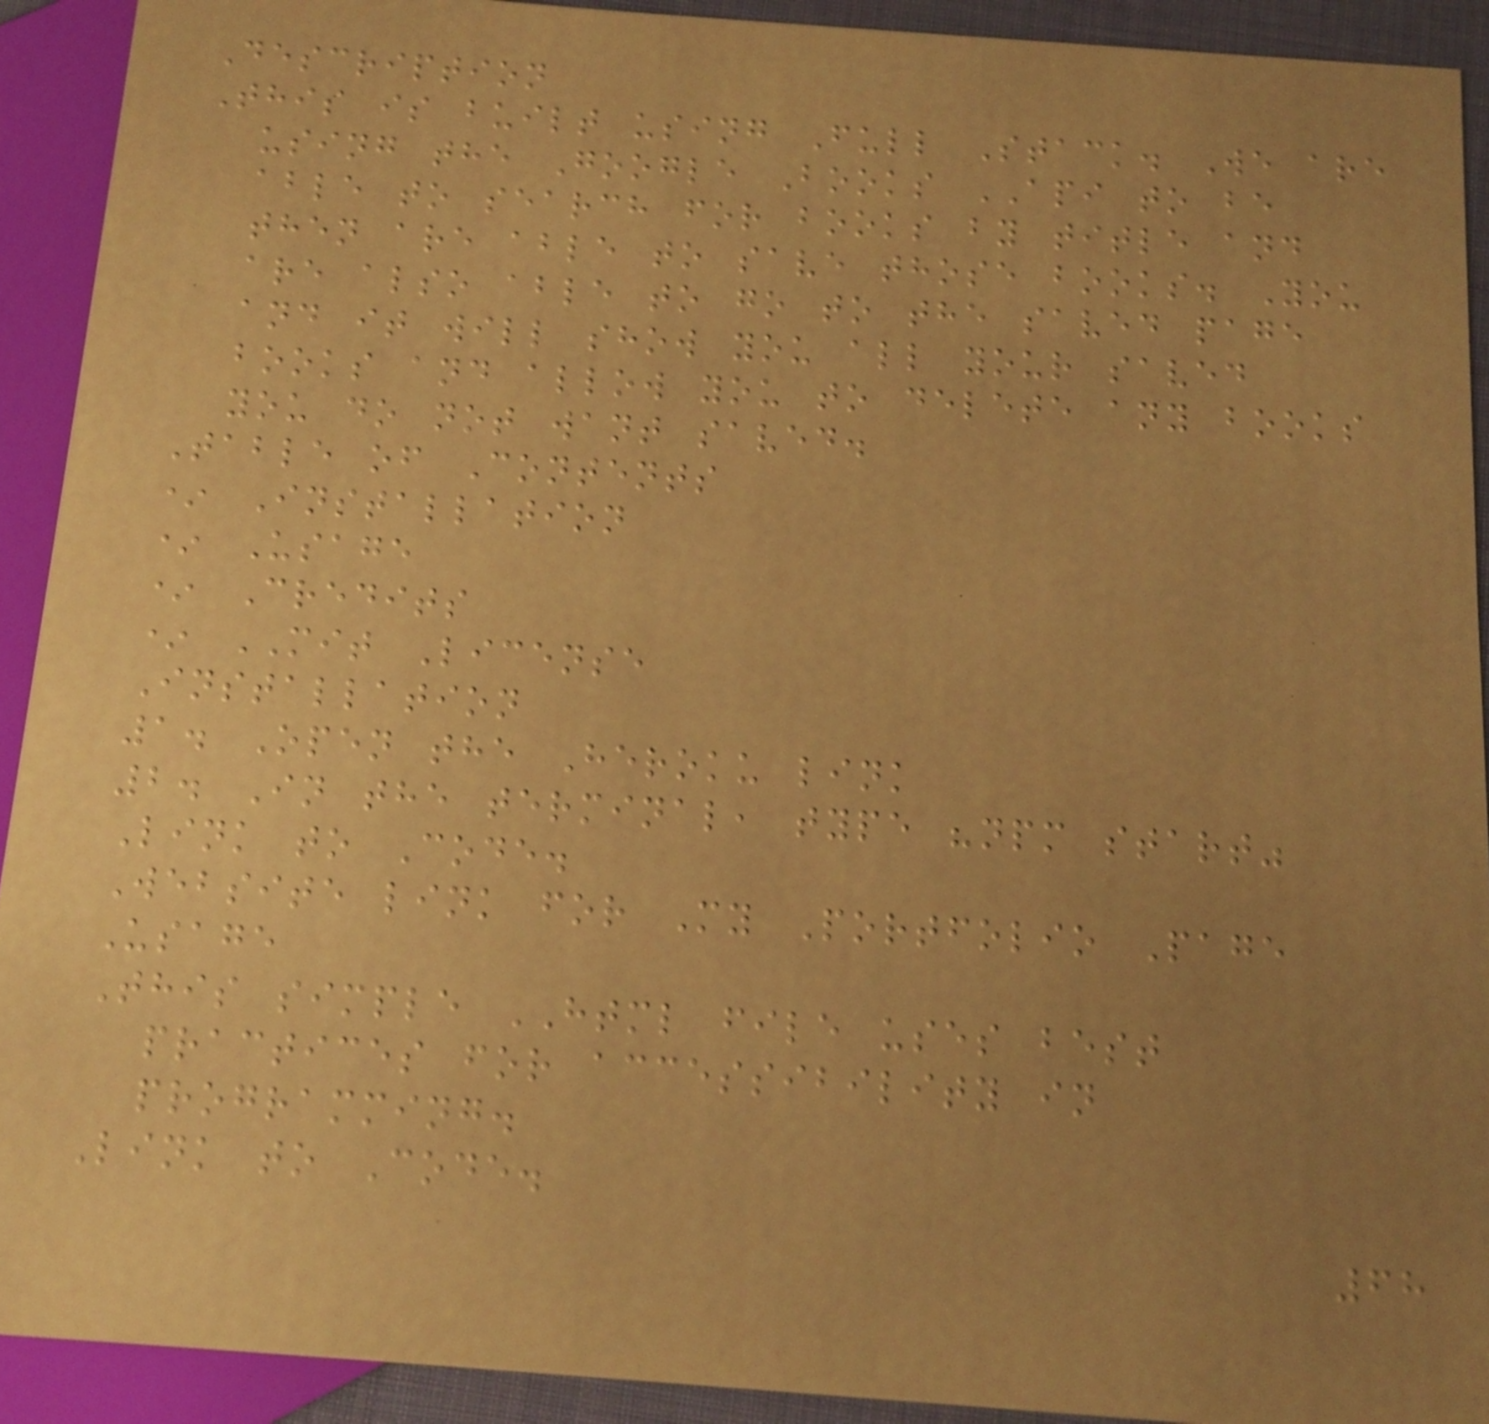Description
This is built using Full Stack. We are
using the Google Books API to be
able to search for books by title and
then are able to save those books. You
are also able to go to the saved page
and it will show you all your saved
books and allow you to delete any books
you do not want saved.
Table of Contents
* Installation
* Usage
* Credits
* MIT License
Installation
1. Open the Heroku link
2. In the terminal, type "npm start"
Link to Code.
Website link for My Portfolio Page
Usage
This simple HTML file uses best
practices for accessibility in
programming.
Link to Code.
68
